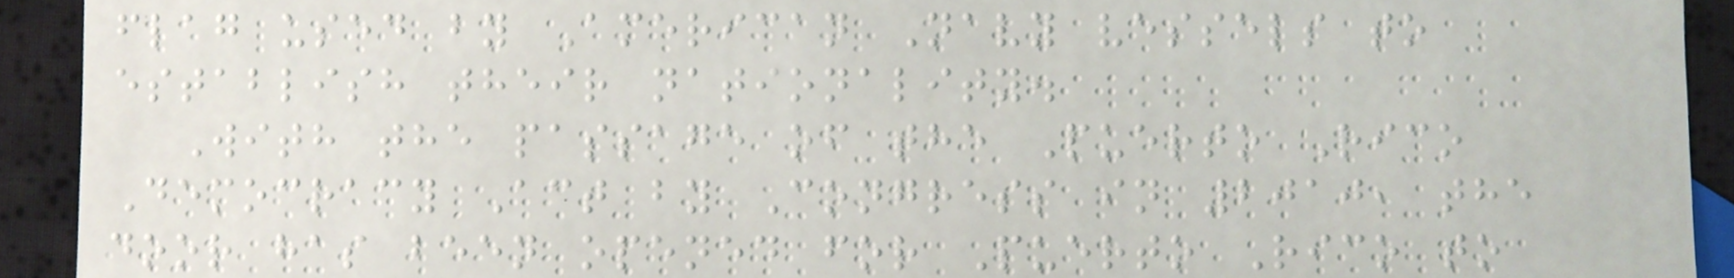flag used by American Navy vessels to
establish their nationality.
With the passage of the Puerto Rico
Democracy Act by Congress in 2010, the
door has been opened for Puerto Rico to
